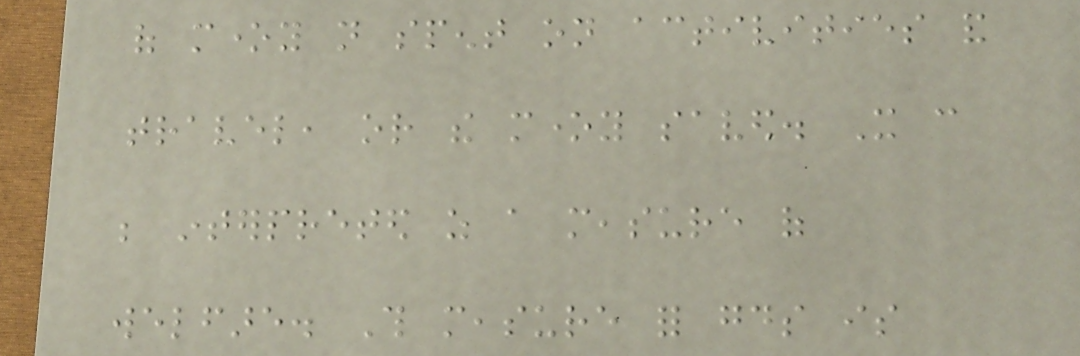of money not spent on activities and
travel, or the money saved. It can
be interpreted as a measure of
welfare. This measure for goods is
